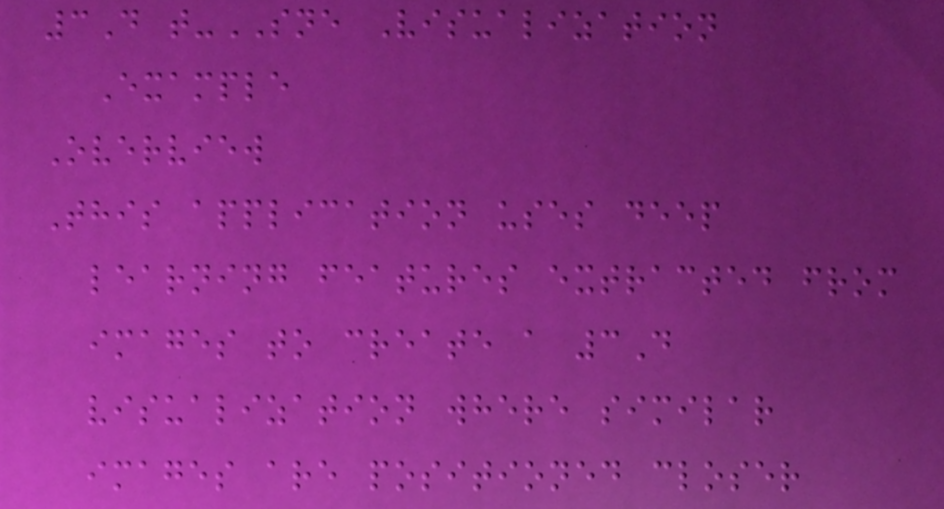3D t-SNE Visualization
Example
Overview
This application uses deep
learning features extracted from
images to create a 3D
visualization where similar
images are positioned closer
